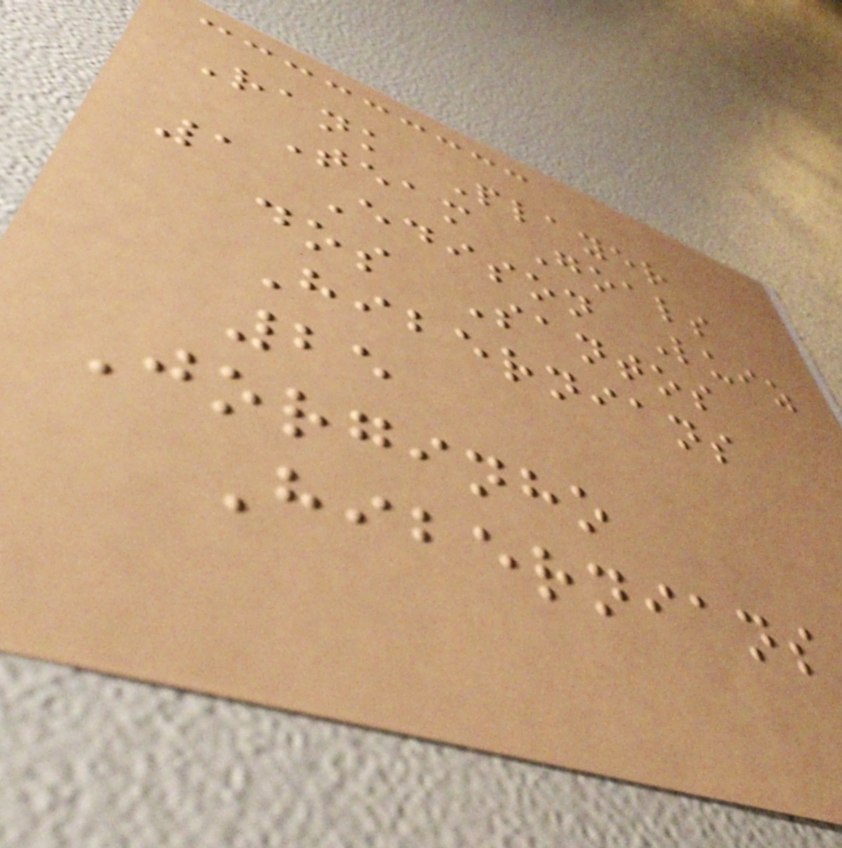Rank Player
Team Goals
1 Edison Luiz
dos Santos
Hibernians
25
Jorginho
Hibernians
